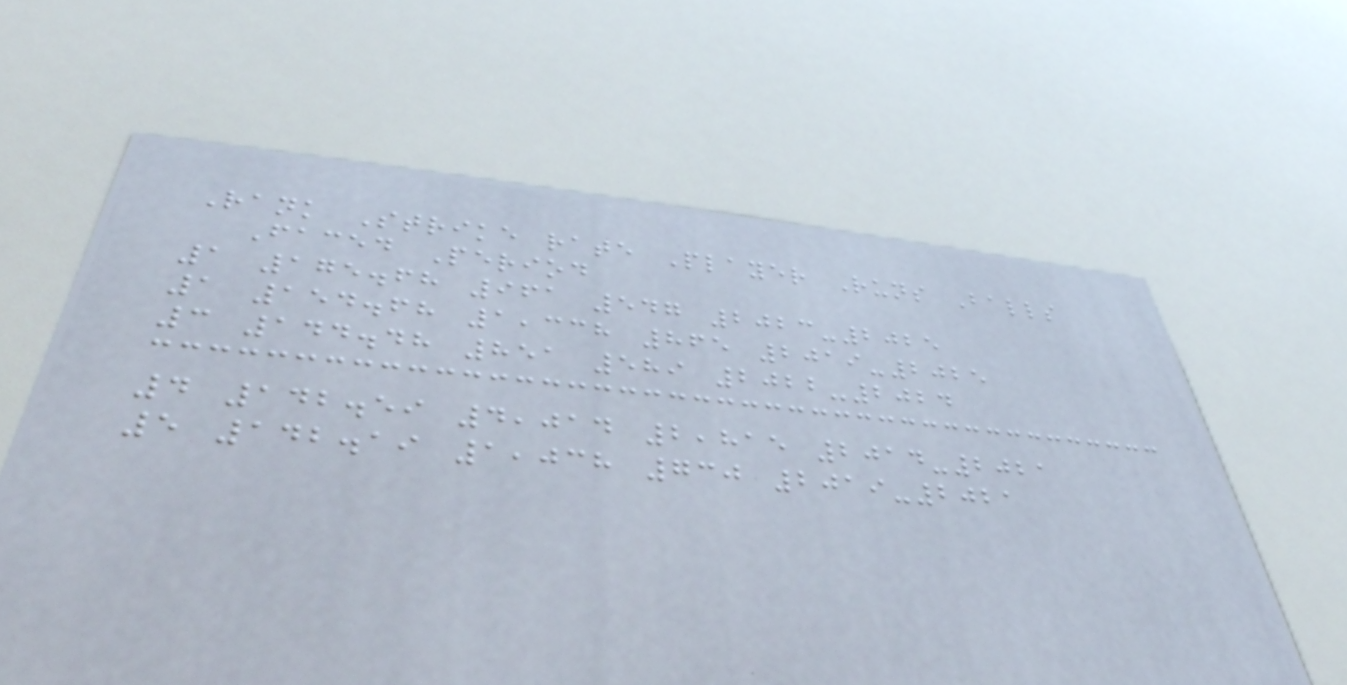Rank Strike rate Player Runs Balls
Faced Period
1 175.68 961 547 2023-2025
1 154.68 1,338 865 2019-2025
3 144.48 851 589 2022-2024
4 142.59 4,014 2,815 2014-2021
5 142.19 1,038 730 2019-2021
